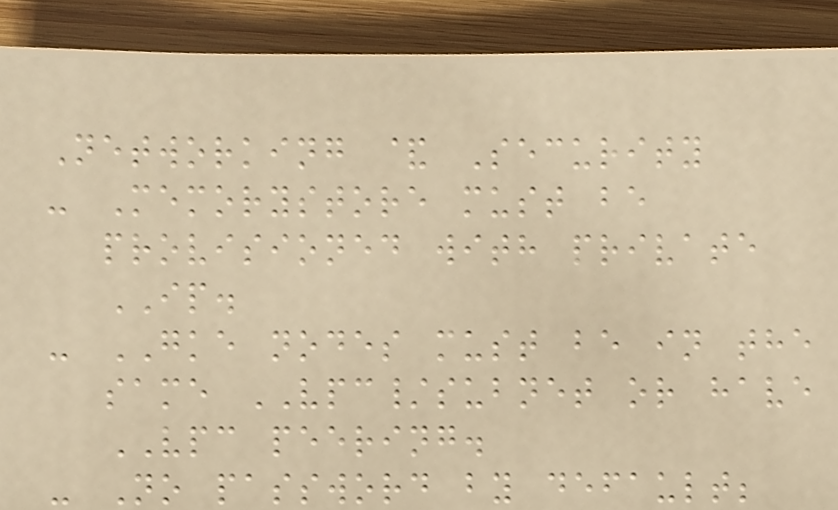Networking & Security
- Memorystore must be
provisioned with private
IP.
- GKE nodes must be in the
same VPC/subnet or have
VPC peering.
- No password by default;
